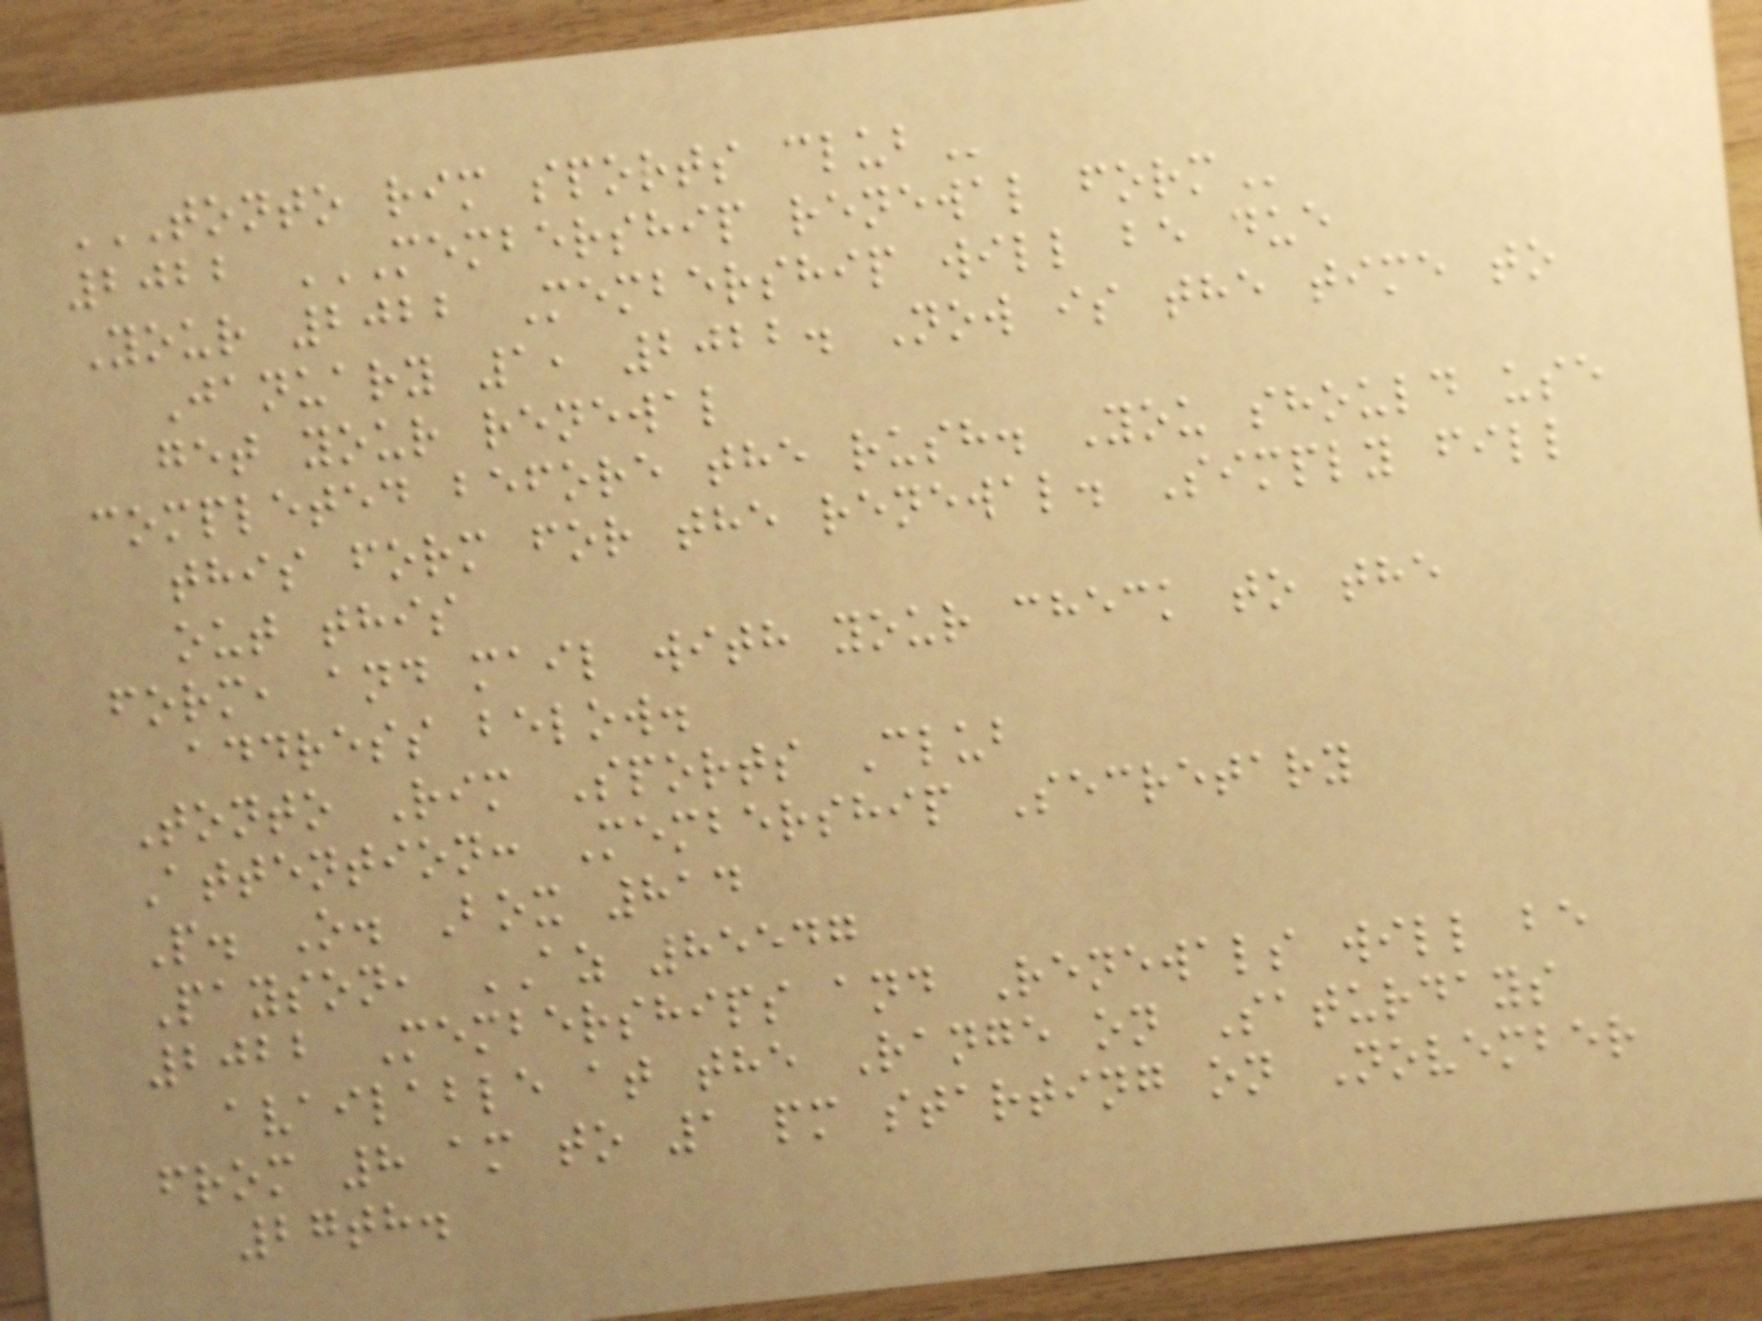TONTO RIM SPORTS CLUB
2022 MEMBERSHIP RENEWAL FORM
Your 2022 Membership will be due
January 1, 2022. Now is the time to
get your renewal
completed before the rush. You should use
this form for the renewal. Simply fill
out this
form, and mail with your check to the
address below.
Tonto Rim Sports Club
Attention: Membership Secretary
P. O. Box 814
Payson, AZ 85547
2022 Memberships and Renewals will be
available at the Range on Saturdays
from 8 am to 1 pm starting on November
27th.
